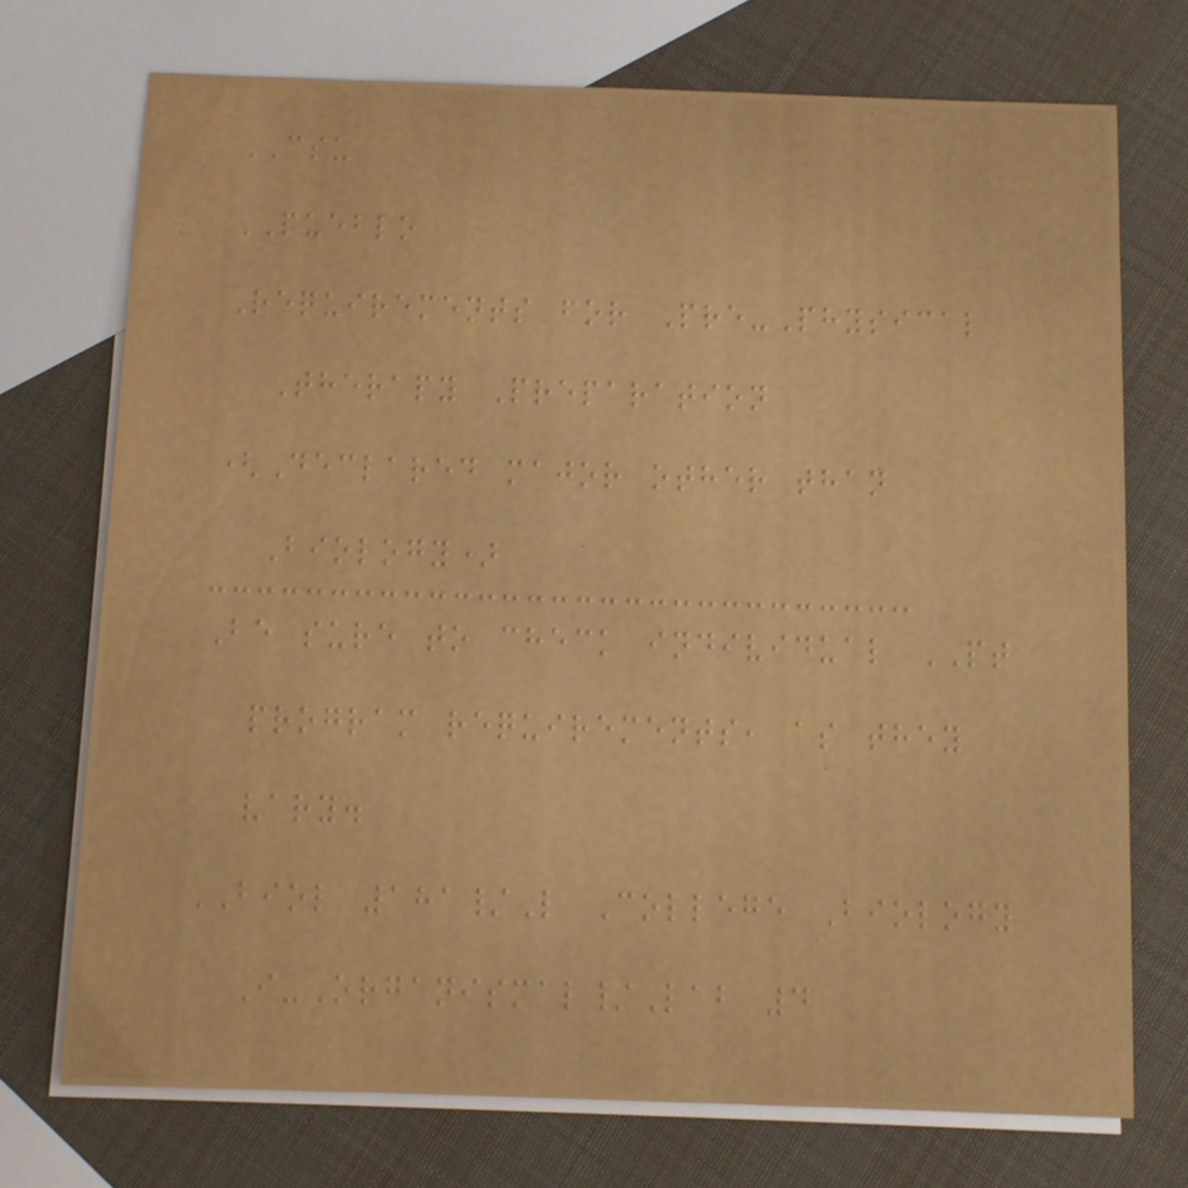CSU
PUEBLO
Requirements for Pre-Physical
Therapy Preparation
(Declared major other than
Biology)
Be sure to check individual PT
program requirements, as they
vary.
BIOL 181/L College Biology
I-Organismal/Lab 4
